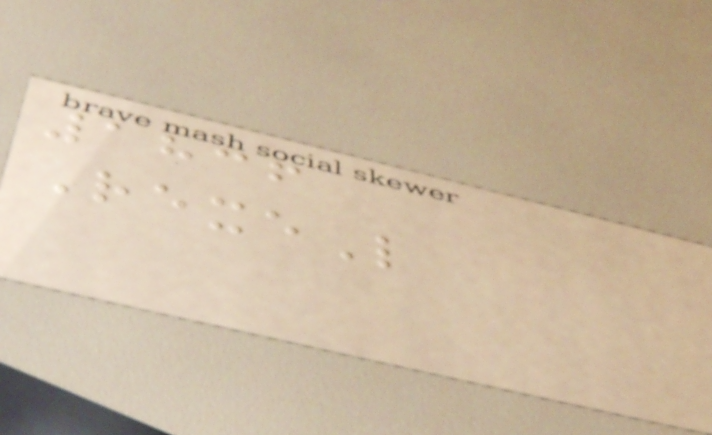1836
RexeL
